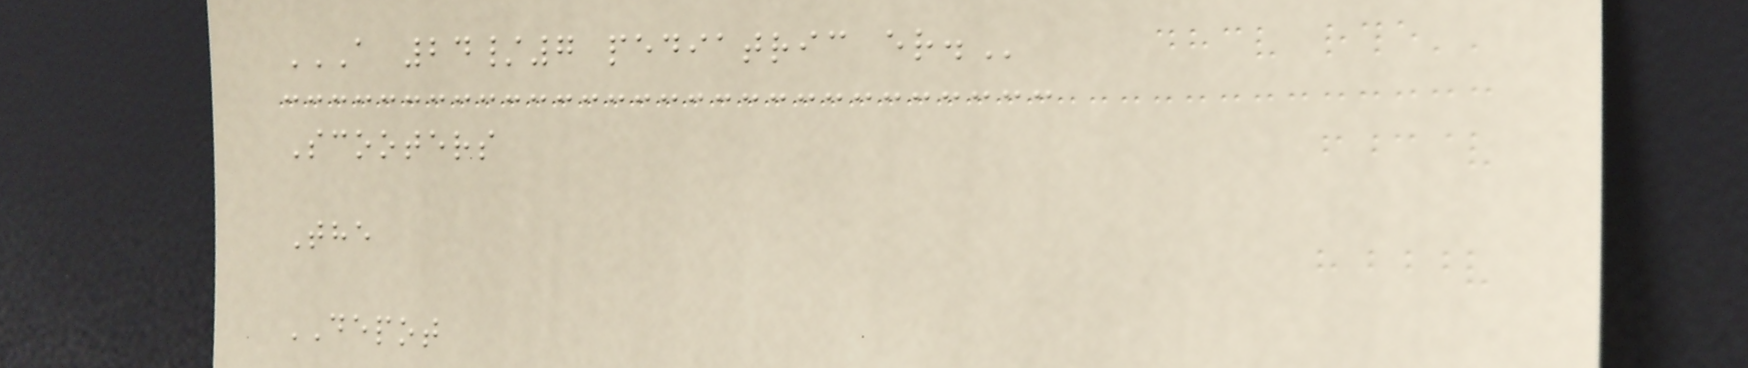A 24/7 PEDIATRIC ER.
Scooters
The
DEPOT
